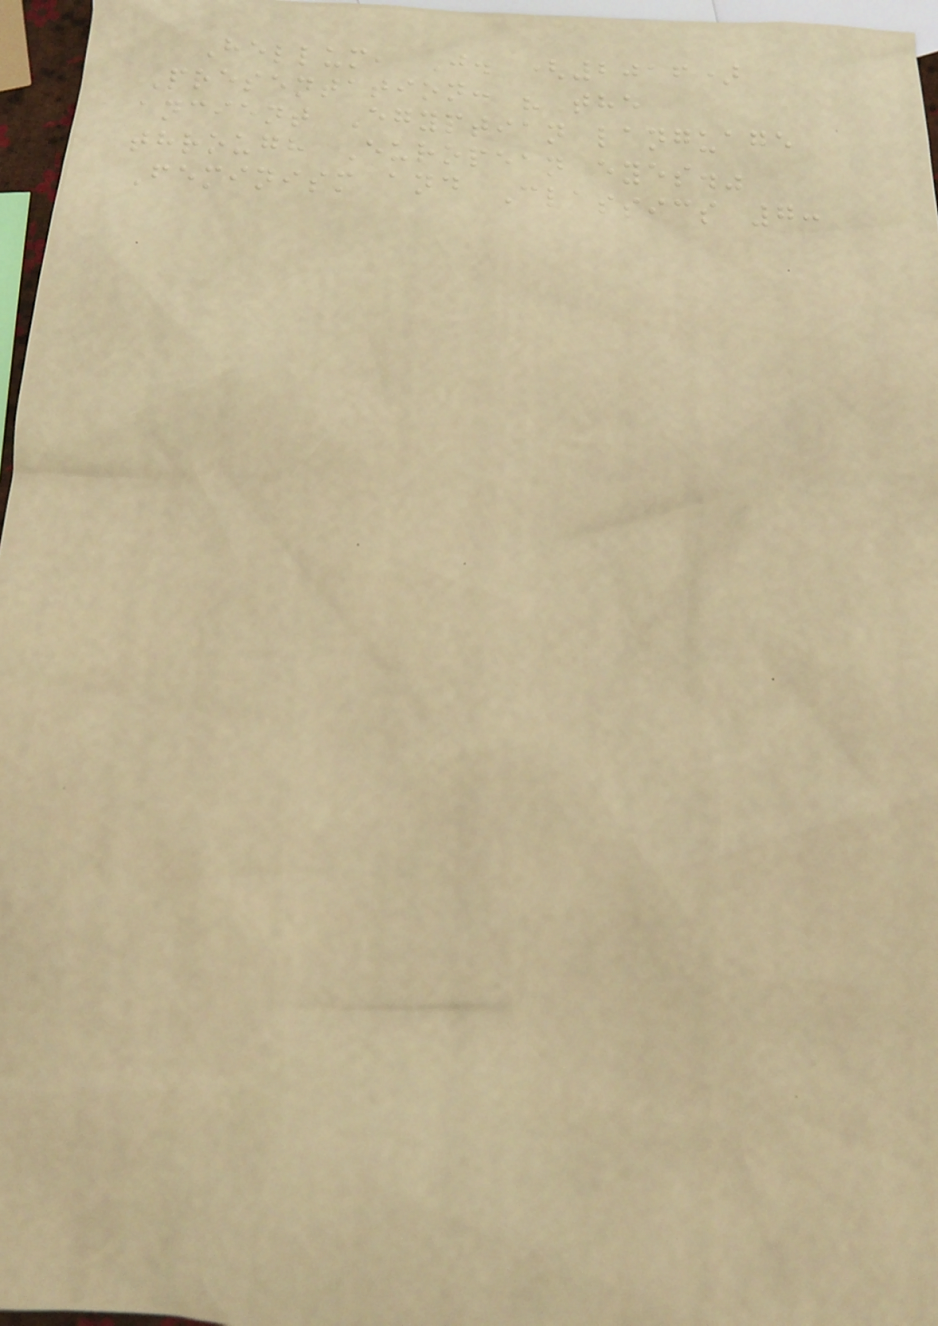Hellum, J. (2016)
Presentation: "The
ancient Egyptian language
through European eyes."
Feminism and Classics 7:
